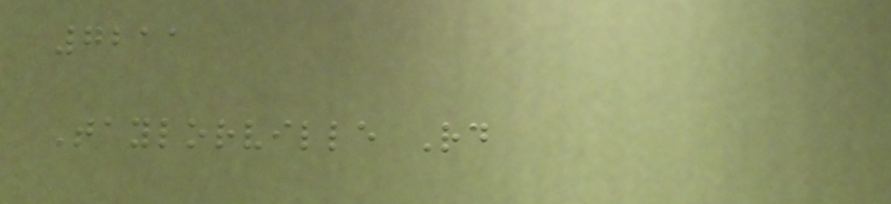7211
Taylorville Rd
